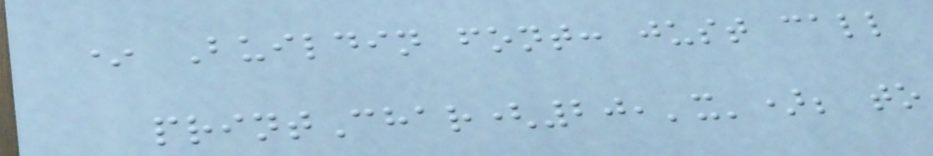* Buildin font: just call
printChar(20,'x'); to
